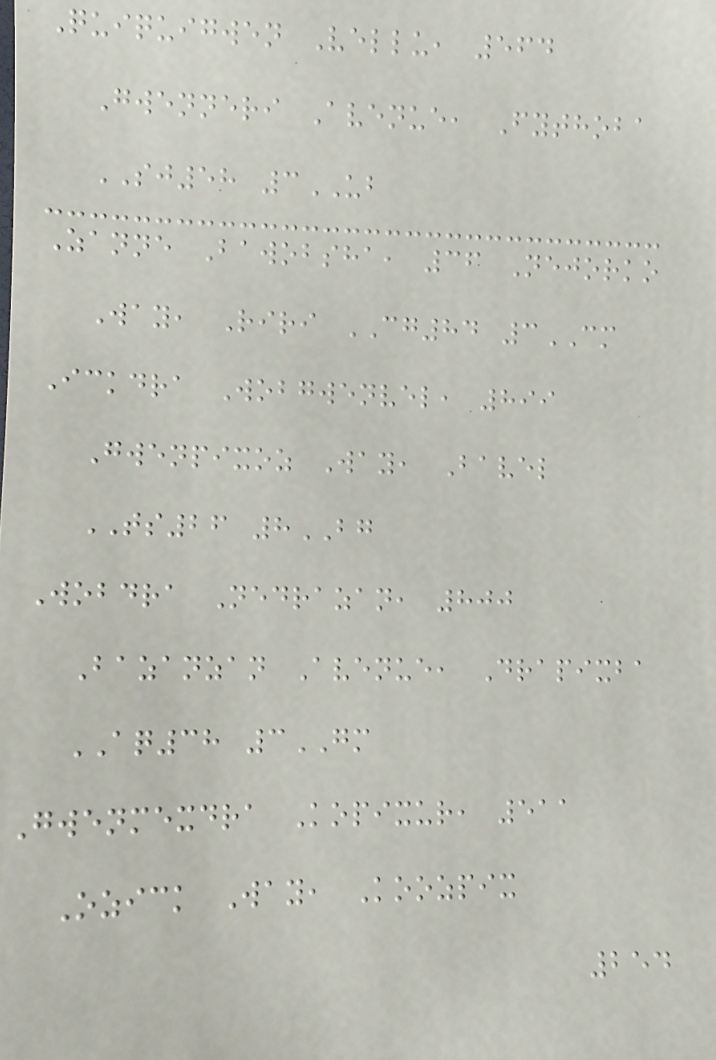Quiquigwen Vellu, 564
Gwenneri Avenue, Fythoba
SJ58 3UB
Zanne Bawobsha, 36 Nejorko
Way, Riri CG84 3CM
Ickdra Wobgwenvel, 899
Gwenpixoz Way, Bavel
TS26 8BG
Wobdra Nedrazan, 800
Bazanzan Avenue, Drapixba
AQ38 3GM
Gwenmexdra Kopixur, 511
Ozick Way, Koozpix
254
